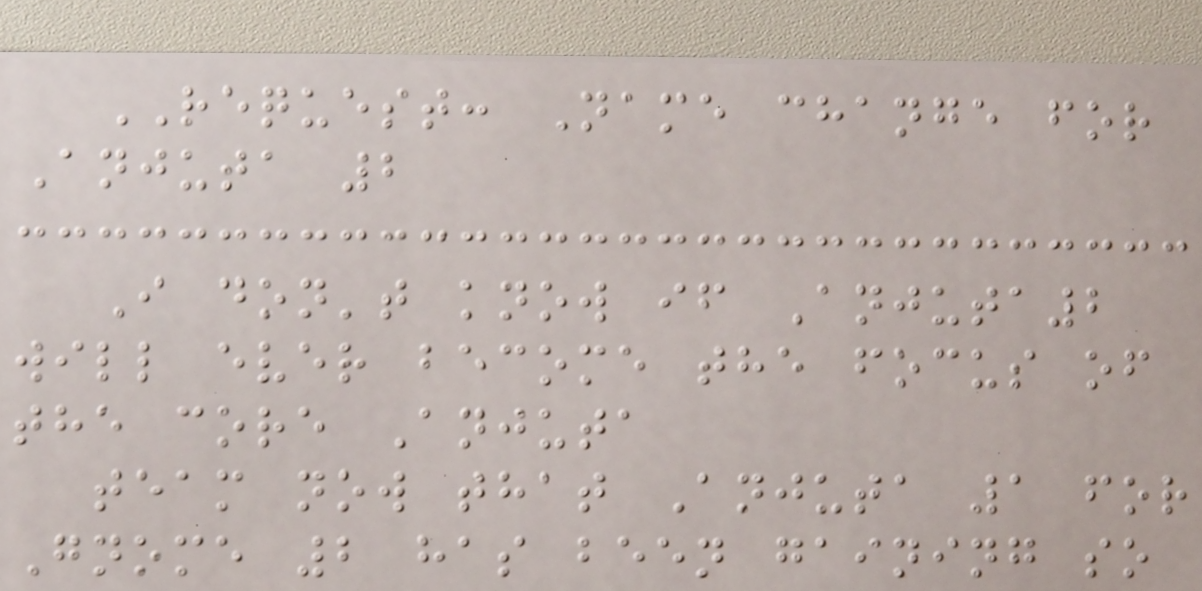REQUEST: Name change for
Anjuta 2
I don't know if Anjuta2
will ever become the focus of
the core Anjuta
team now that Anjuta 1 for
Gnome 2 has been gaining so
